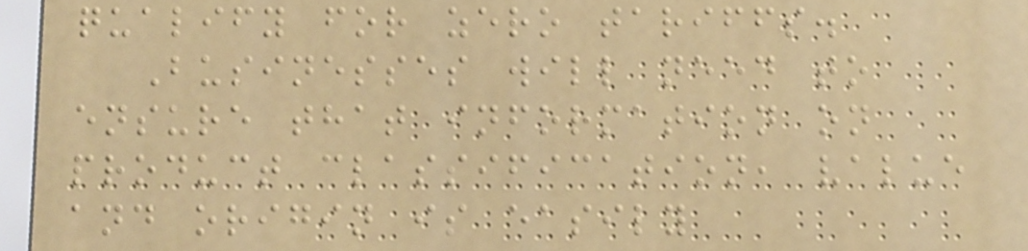qualify for zero tariffs.
Businesses will need to
ensure that information on
product classification, value
and origin is easily
